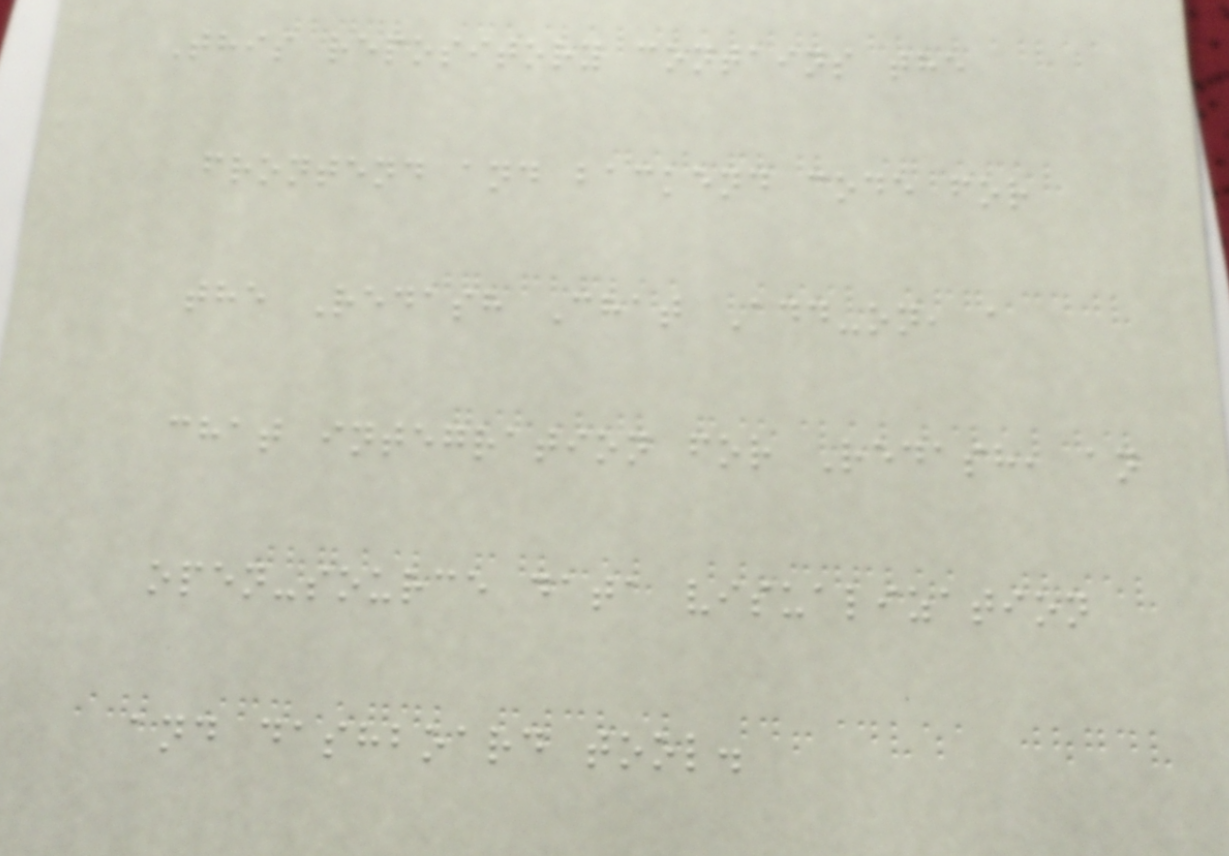This repository contains the
frontend and backend code for
the Redash Chat Add-on, a
chat integration for Redash, an
open-source data visualization
and dashboard tool.
